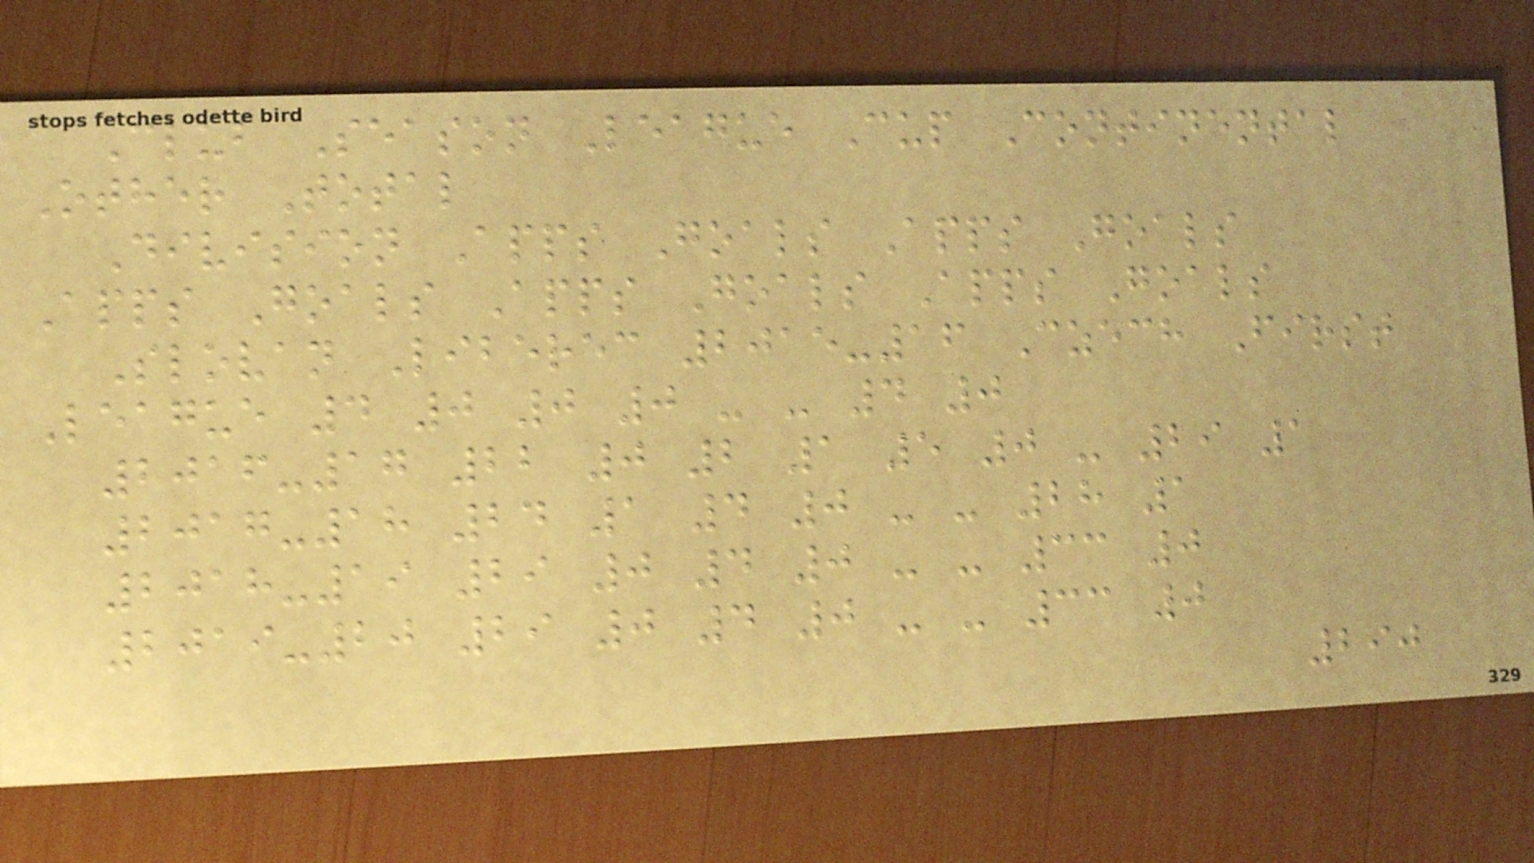Club Season League Cup Continental
Other Total
Division Apps Goals Apps Goals
Apps Goals Apps Goals Apps Goals
Slovan Liberec 2015-16 Czech First
League 4 0 0 0 - - 4 0
2016-17 22 0 2 1 5 0 - 29 1
2017-18 24 1 4 0 - - 28 1
2018-19 29 0 4 0 - - 33 0
2019-20 29 0 4 0 - - 33 0
290
